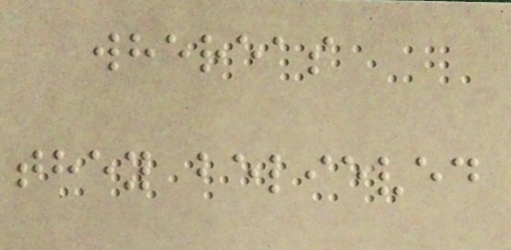whereas
they believed
